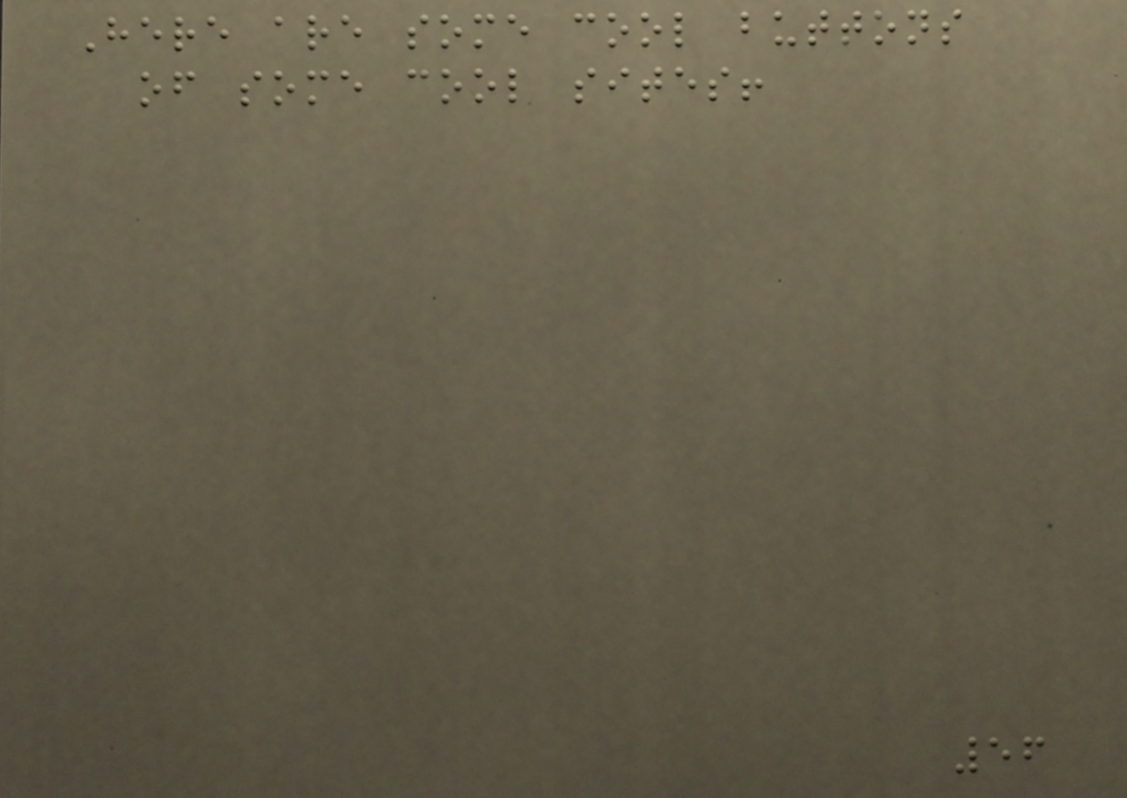Here are some cool buttons
of some cool sites!
56
